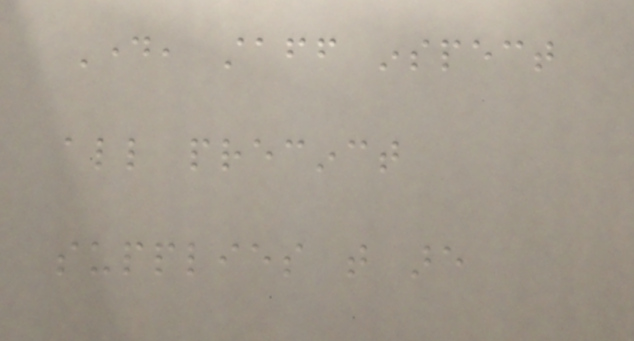Day, staff inspect
all precinct
supplies that are
